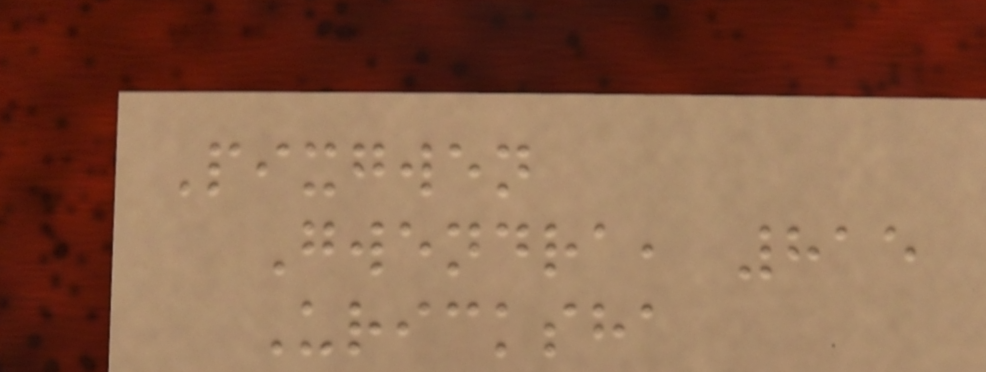Pixgwen
Gwendra, 815
Uricksha
